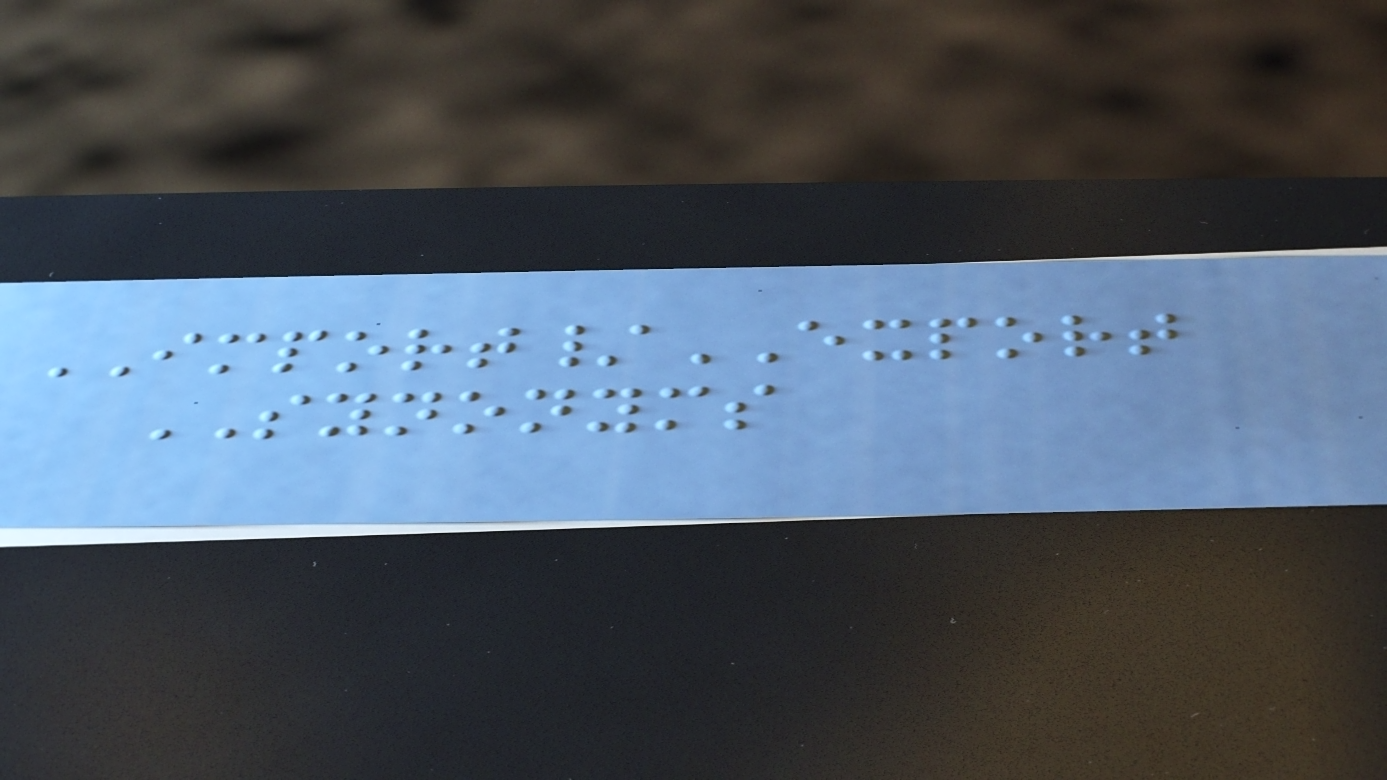IMPORT/EXPORT
SYNONYMS
